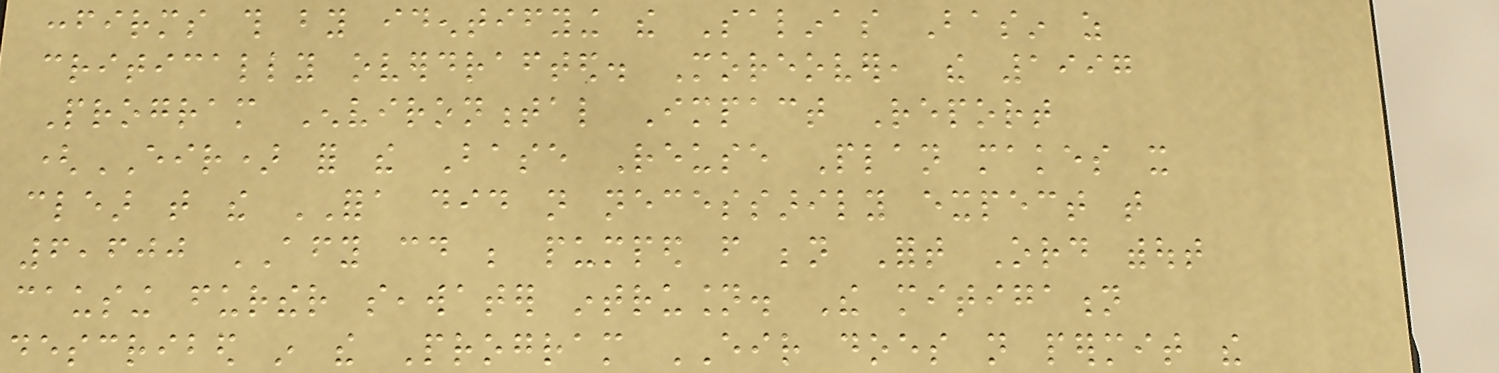confirms this by identifying the Salinas Basin as
critically overdrafted. Moreover, the 1997
Program Environmental Impact Report
(EIR) for the Base Reuse Plan makes it
clear that the FORA did not necessarily expect that
6,600 AFY could be pumped from beneath Fort Ord without
causing further seawater intrusion. The mitigation
described in the Program EIR does not permit the
